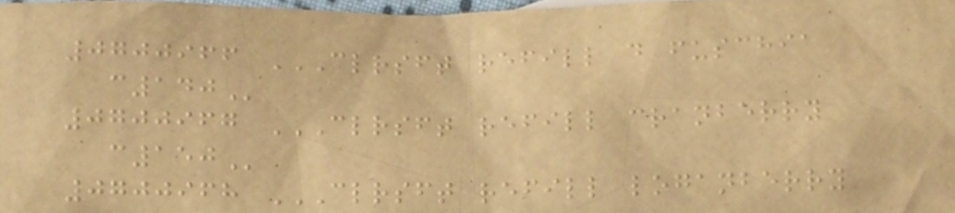0700966 CLRSFT REFILL D FUSCHIA
C140
0700967 CLRSFT REFILL CRANBERRY
C150
0700968 CLRSFT REFILL LOGANBERRY
